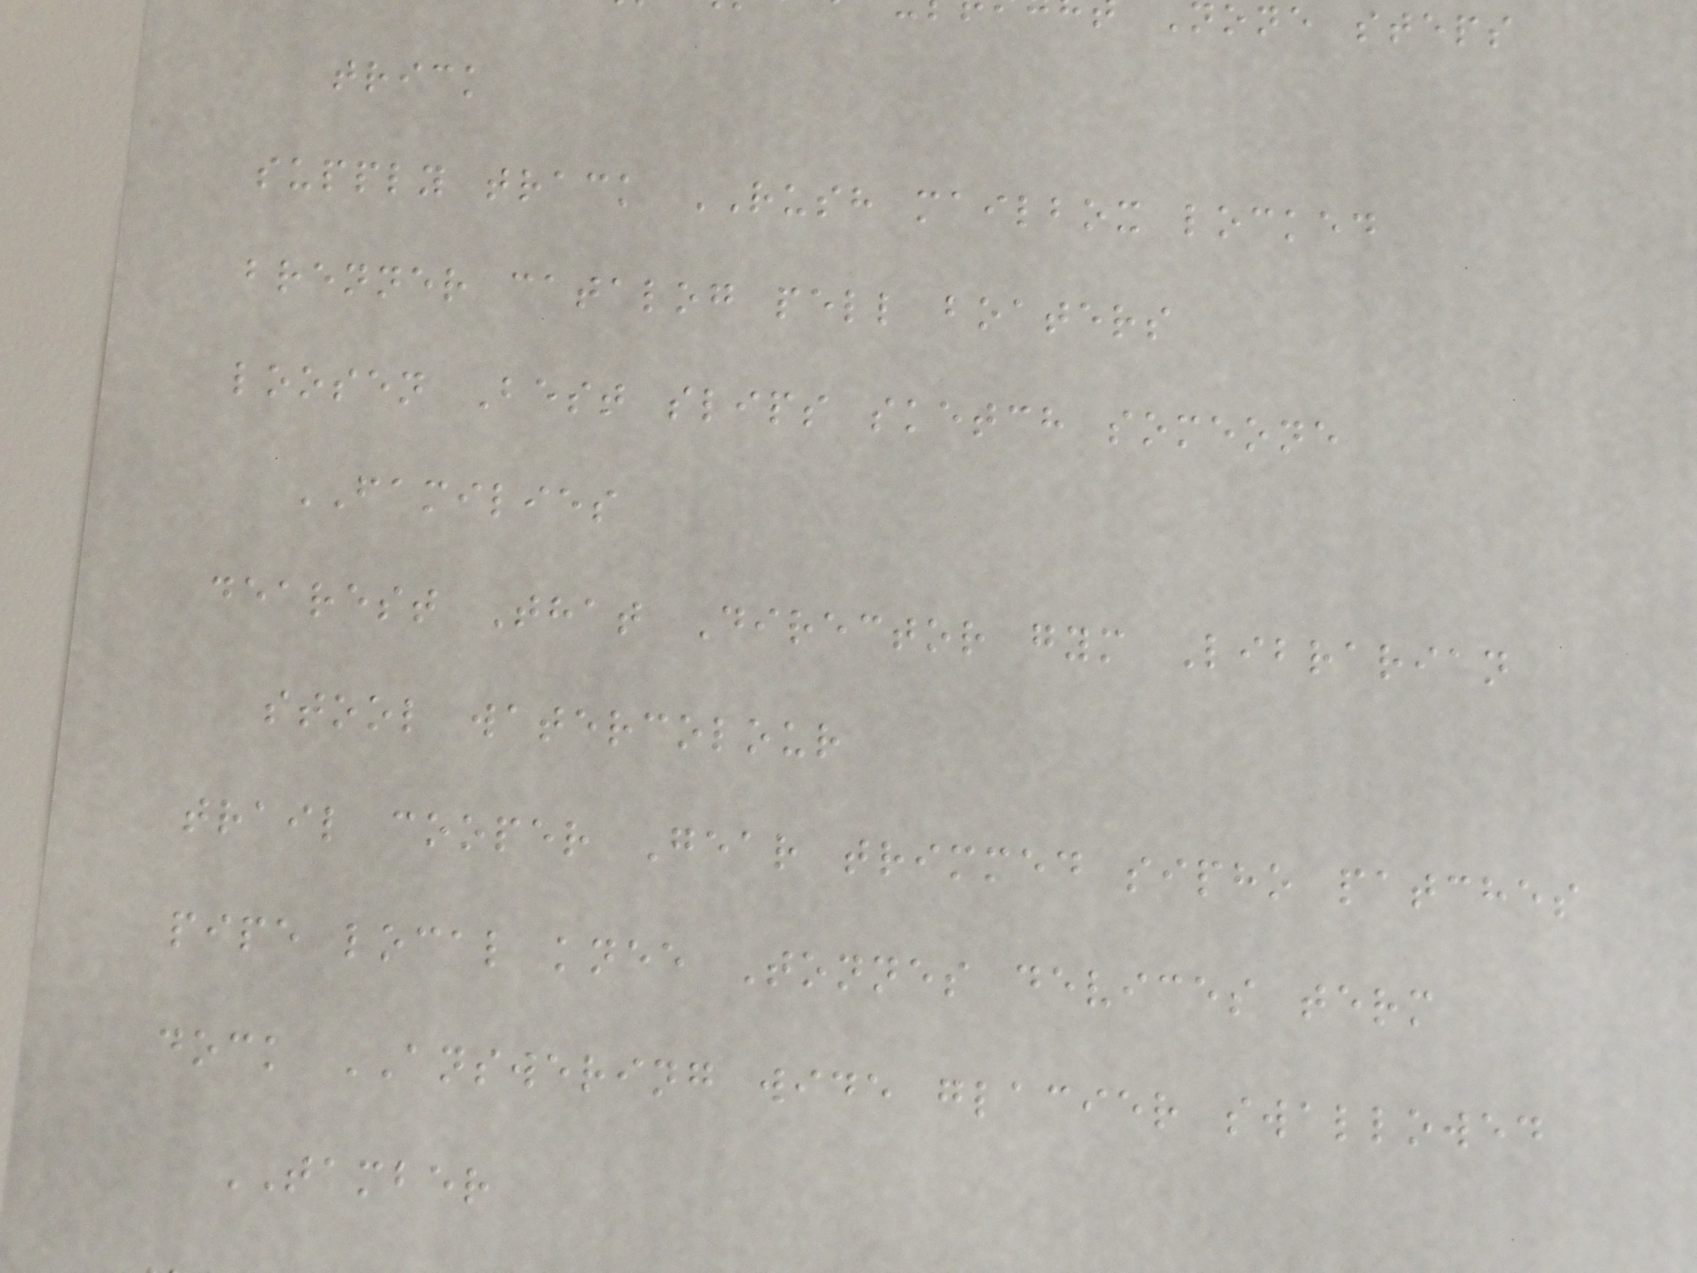trick
supply track RUSH mailbox locked
brenner catalog pell boaters
loosen Best slips sketch someone
FAMILIES
dearest That Director gym Librarian
stool watercolour
trail cooper Gear trimmed sipho patches
pipe local knee Tonnes devices term
dock ANSWERING wide glacier swallowed
TAMBER
